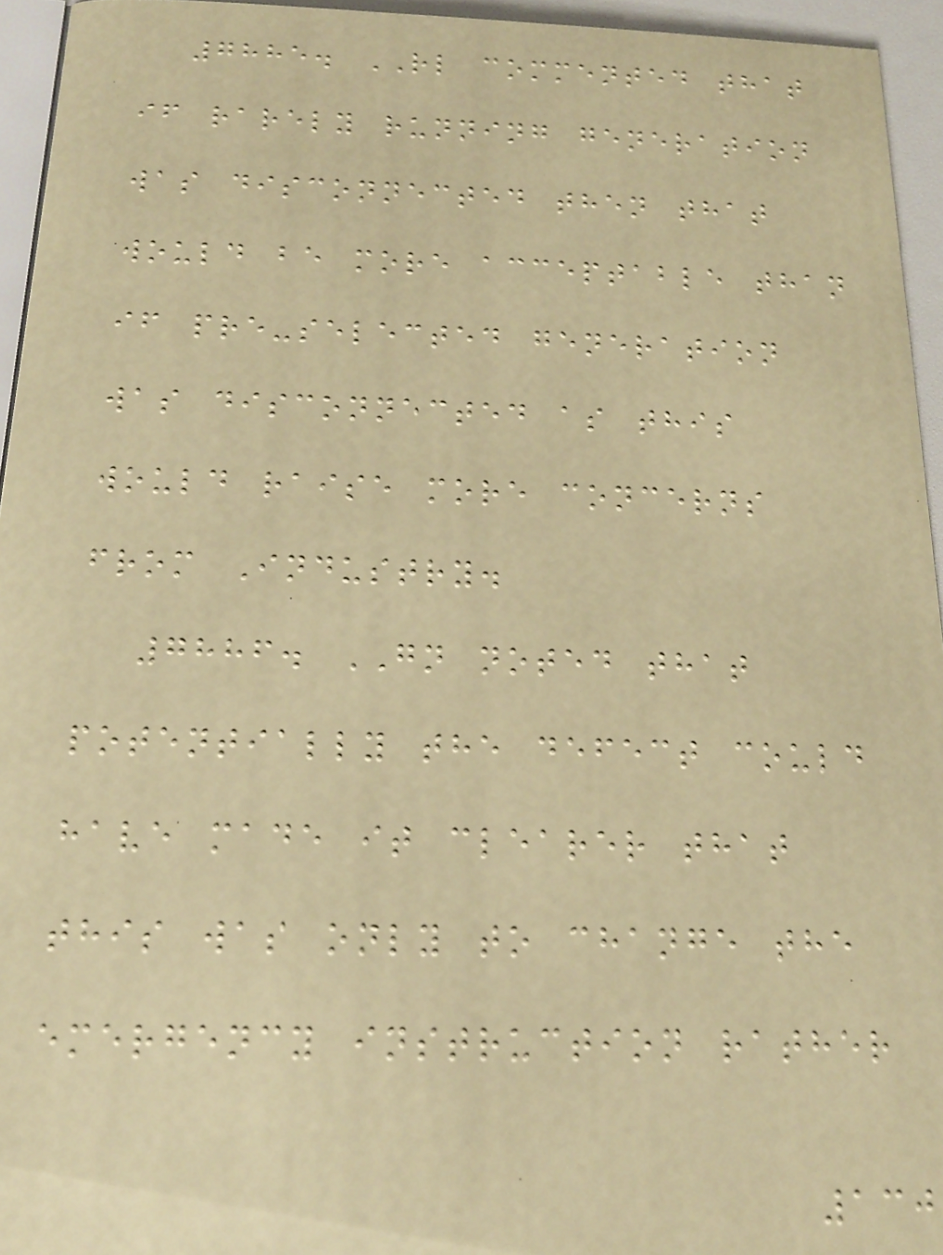7885. RL commented that
if rarely running generation
was disconnected then that
would be more acceptable than
if pre-selected generation
was disconnected as this
would raise more concerns
from Industry.
7886. GN noted that
potentially the defect could
have made it clearer that
this was only to change the
emergency instruction rather
130
